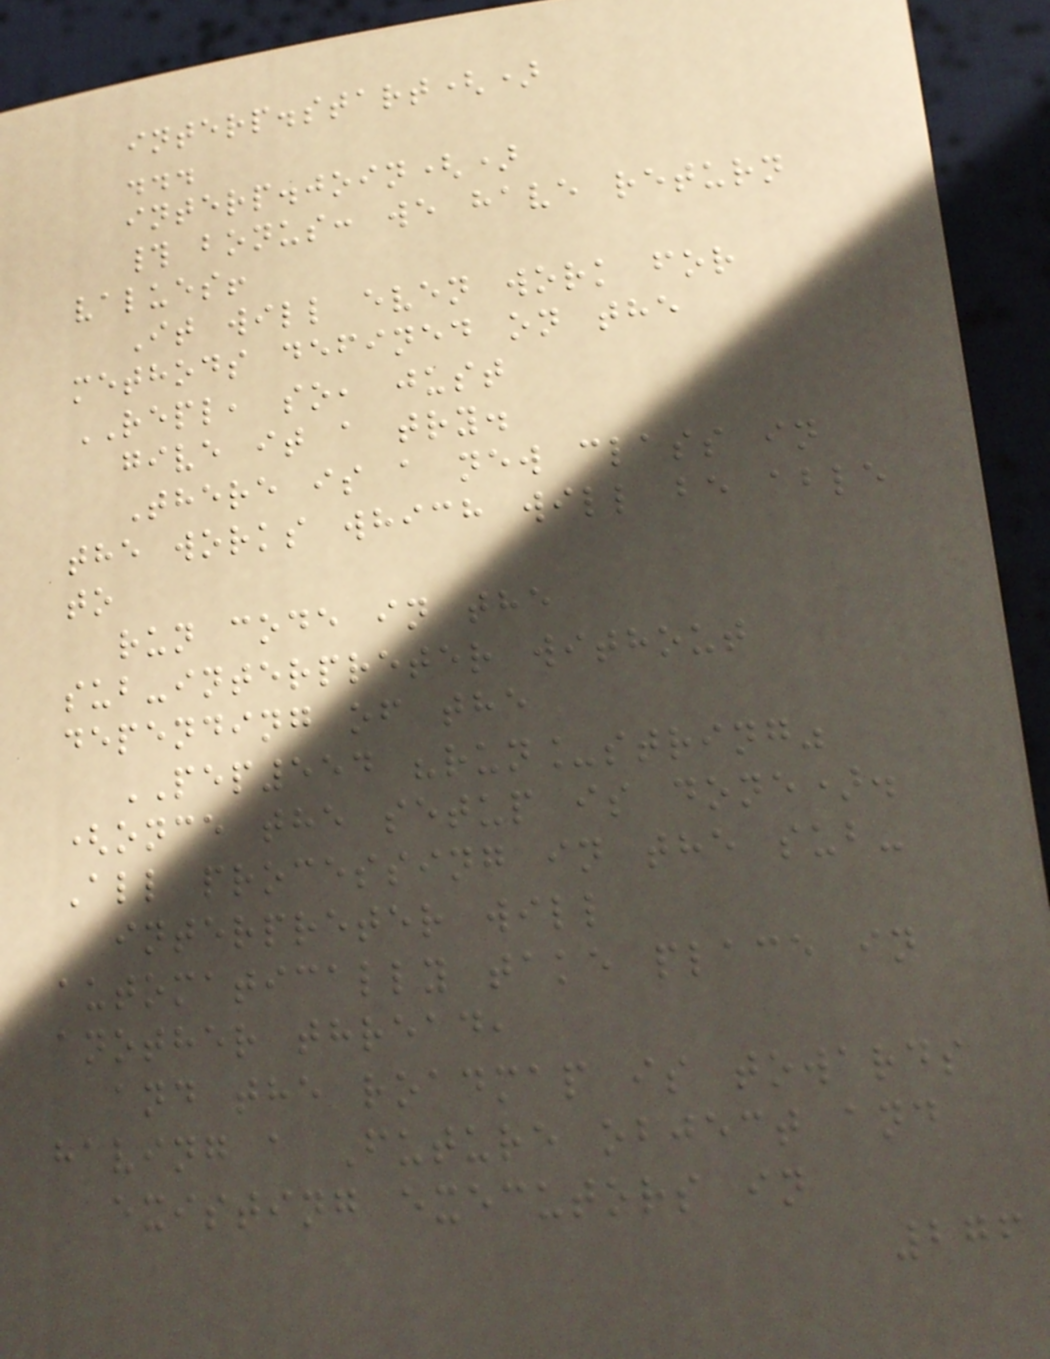interp.start()
...
interp.join()
# bonus: we have return
values!
It will even work for
methods defined on the
REPL, so, just
give it a try.
There is a new class in
the works which will be able
to
run code in the
sub-interpreter without
depending of the
PEP554 "run_string"
(once the setup is done).
All processing in the sub-
interpreter will
automatically take place in
another thread,
and the roadmap is towards
having a Future object and
existing executors in
276
